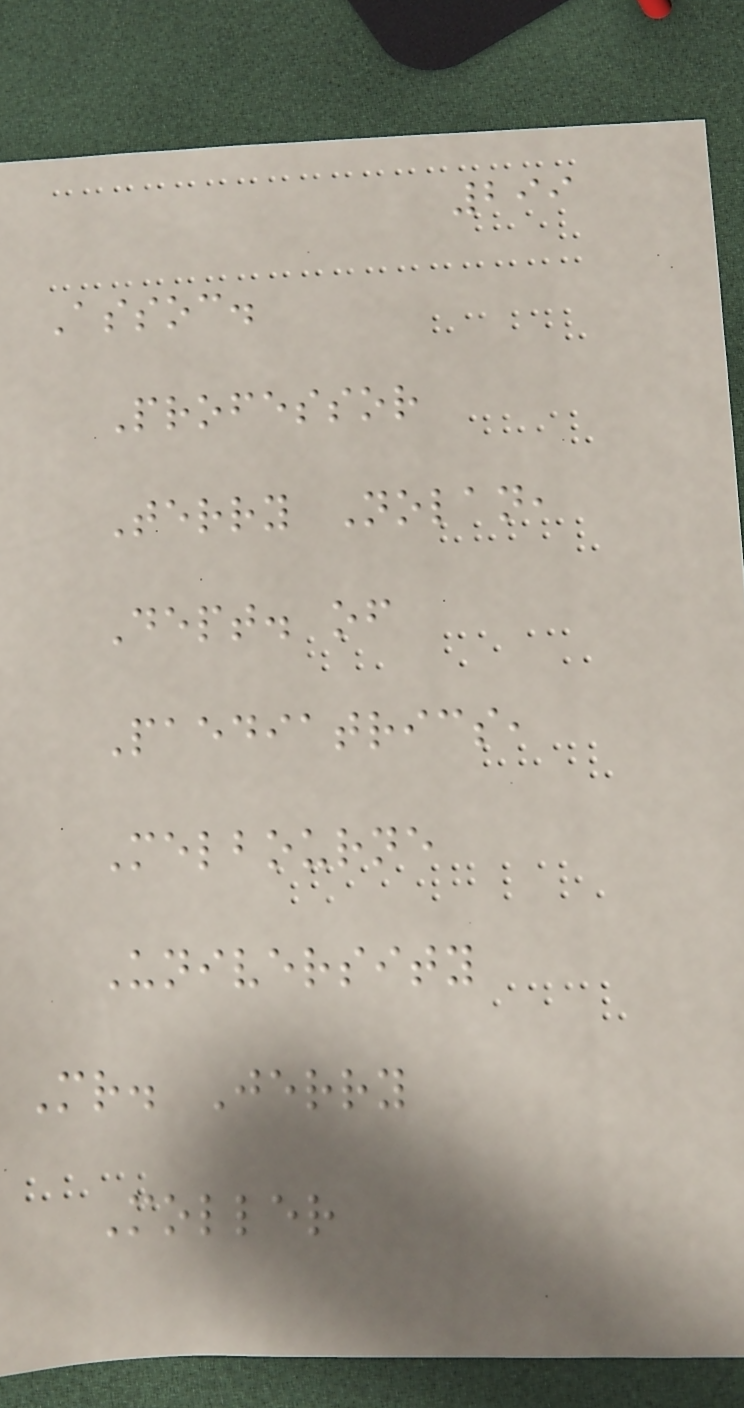299
Assoc.
Professor
Terry Nolan,
Dept. of
Paediatrics,
Melbourne
University
Mr. Jerry
Moller
